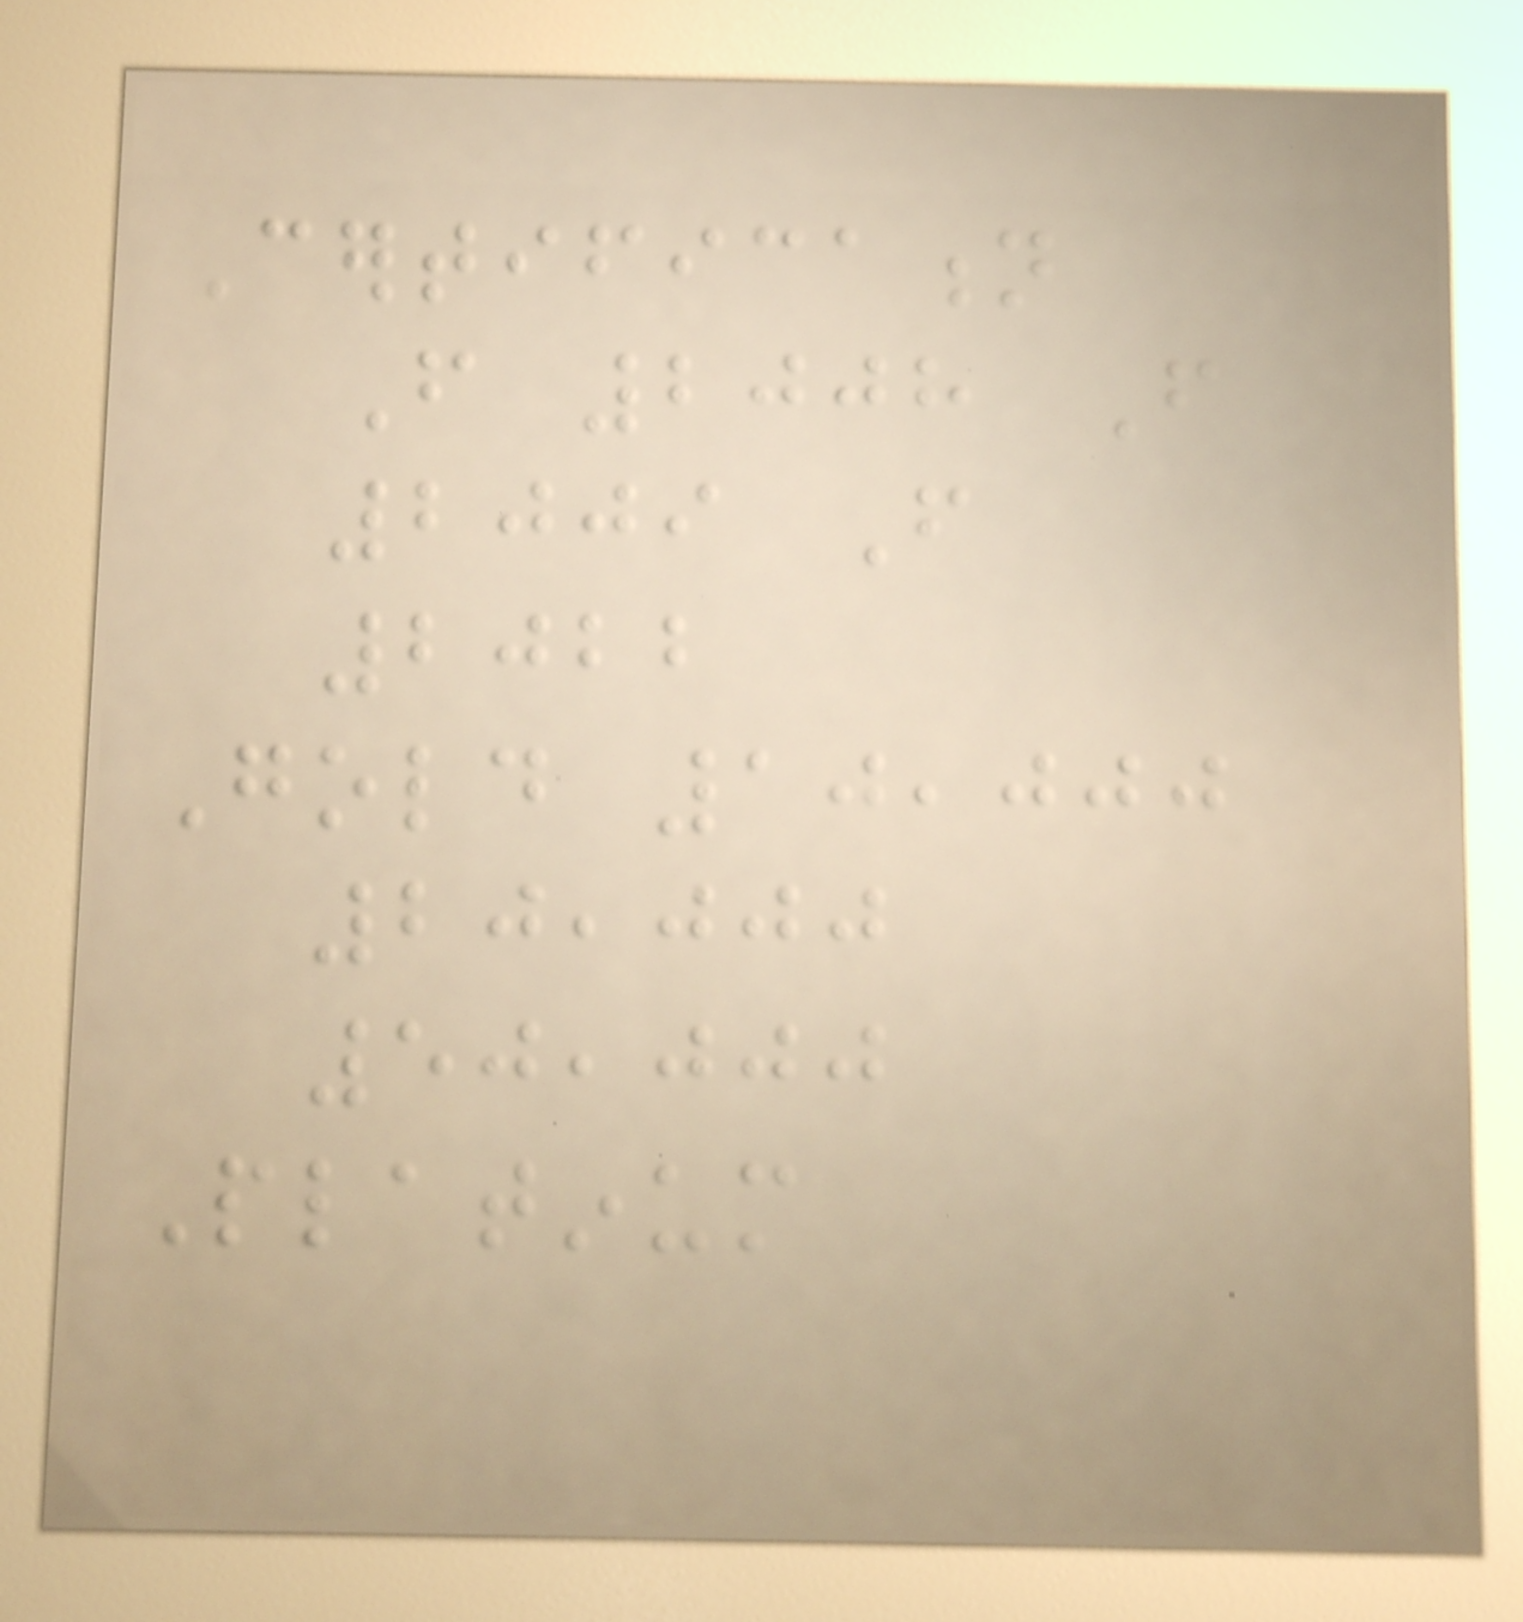Certification
From 2008 From
2009 From
2022
Gold 10,000
20,000
50,000
Platinum
